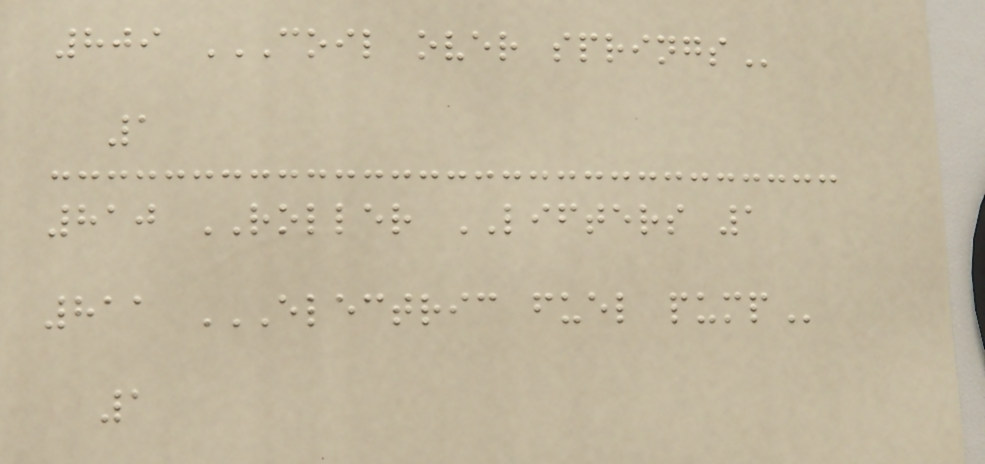809 COIL OVER SPRINGS
1
810 ROLLER LIFTERS 1
811 ELECTRIC FUEL PUMP
1
